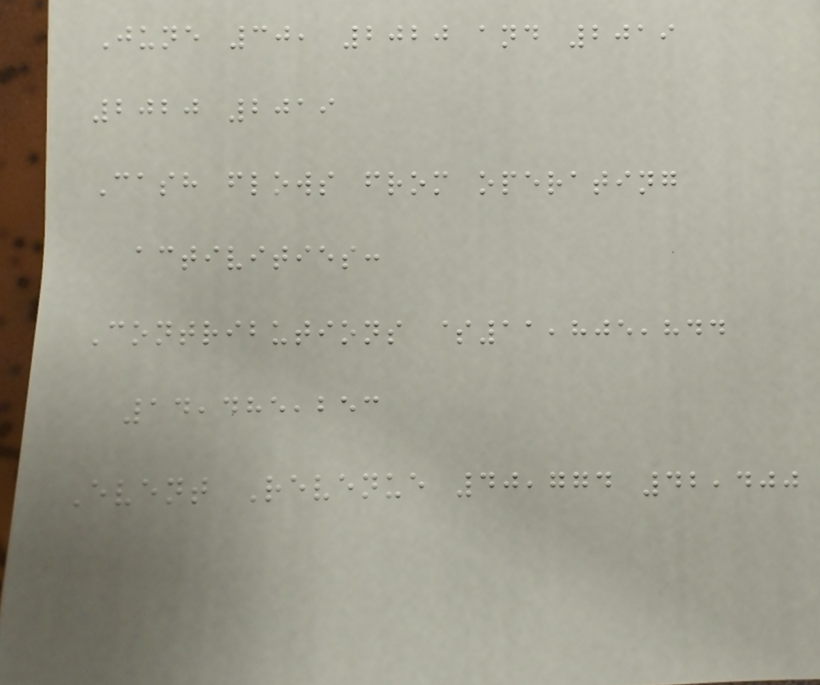June 30, 2020 and 2019
2020 2019
Cash flows from operating
activities:
Contributions $11,805,844
14,485,253
Event Revenue 40,774 42,400
